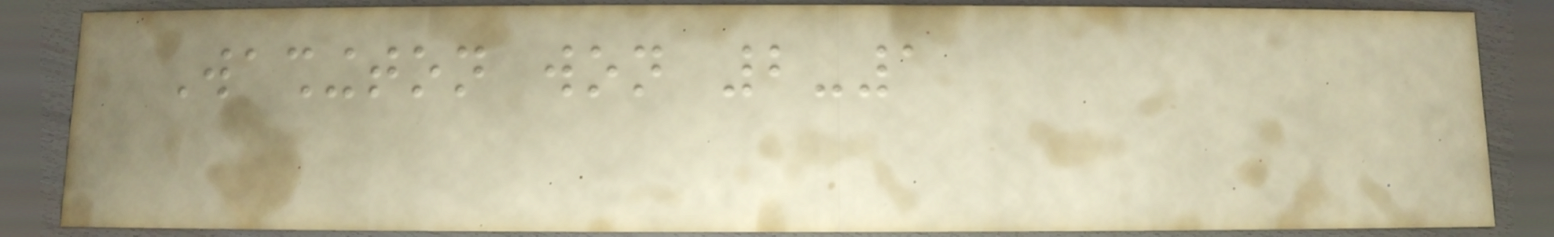Washington won 2-1
